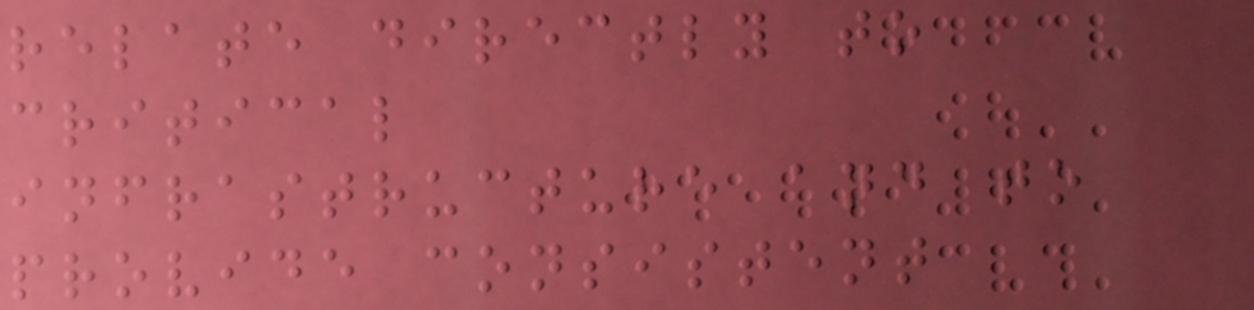relate directly to
critical
infrastructure and to
provide consistent
